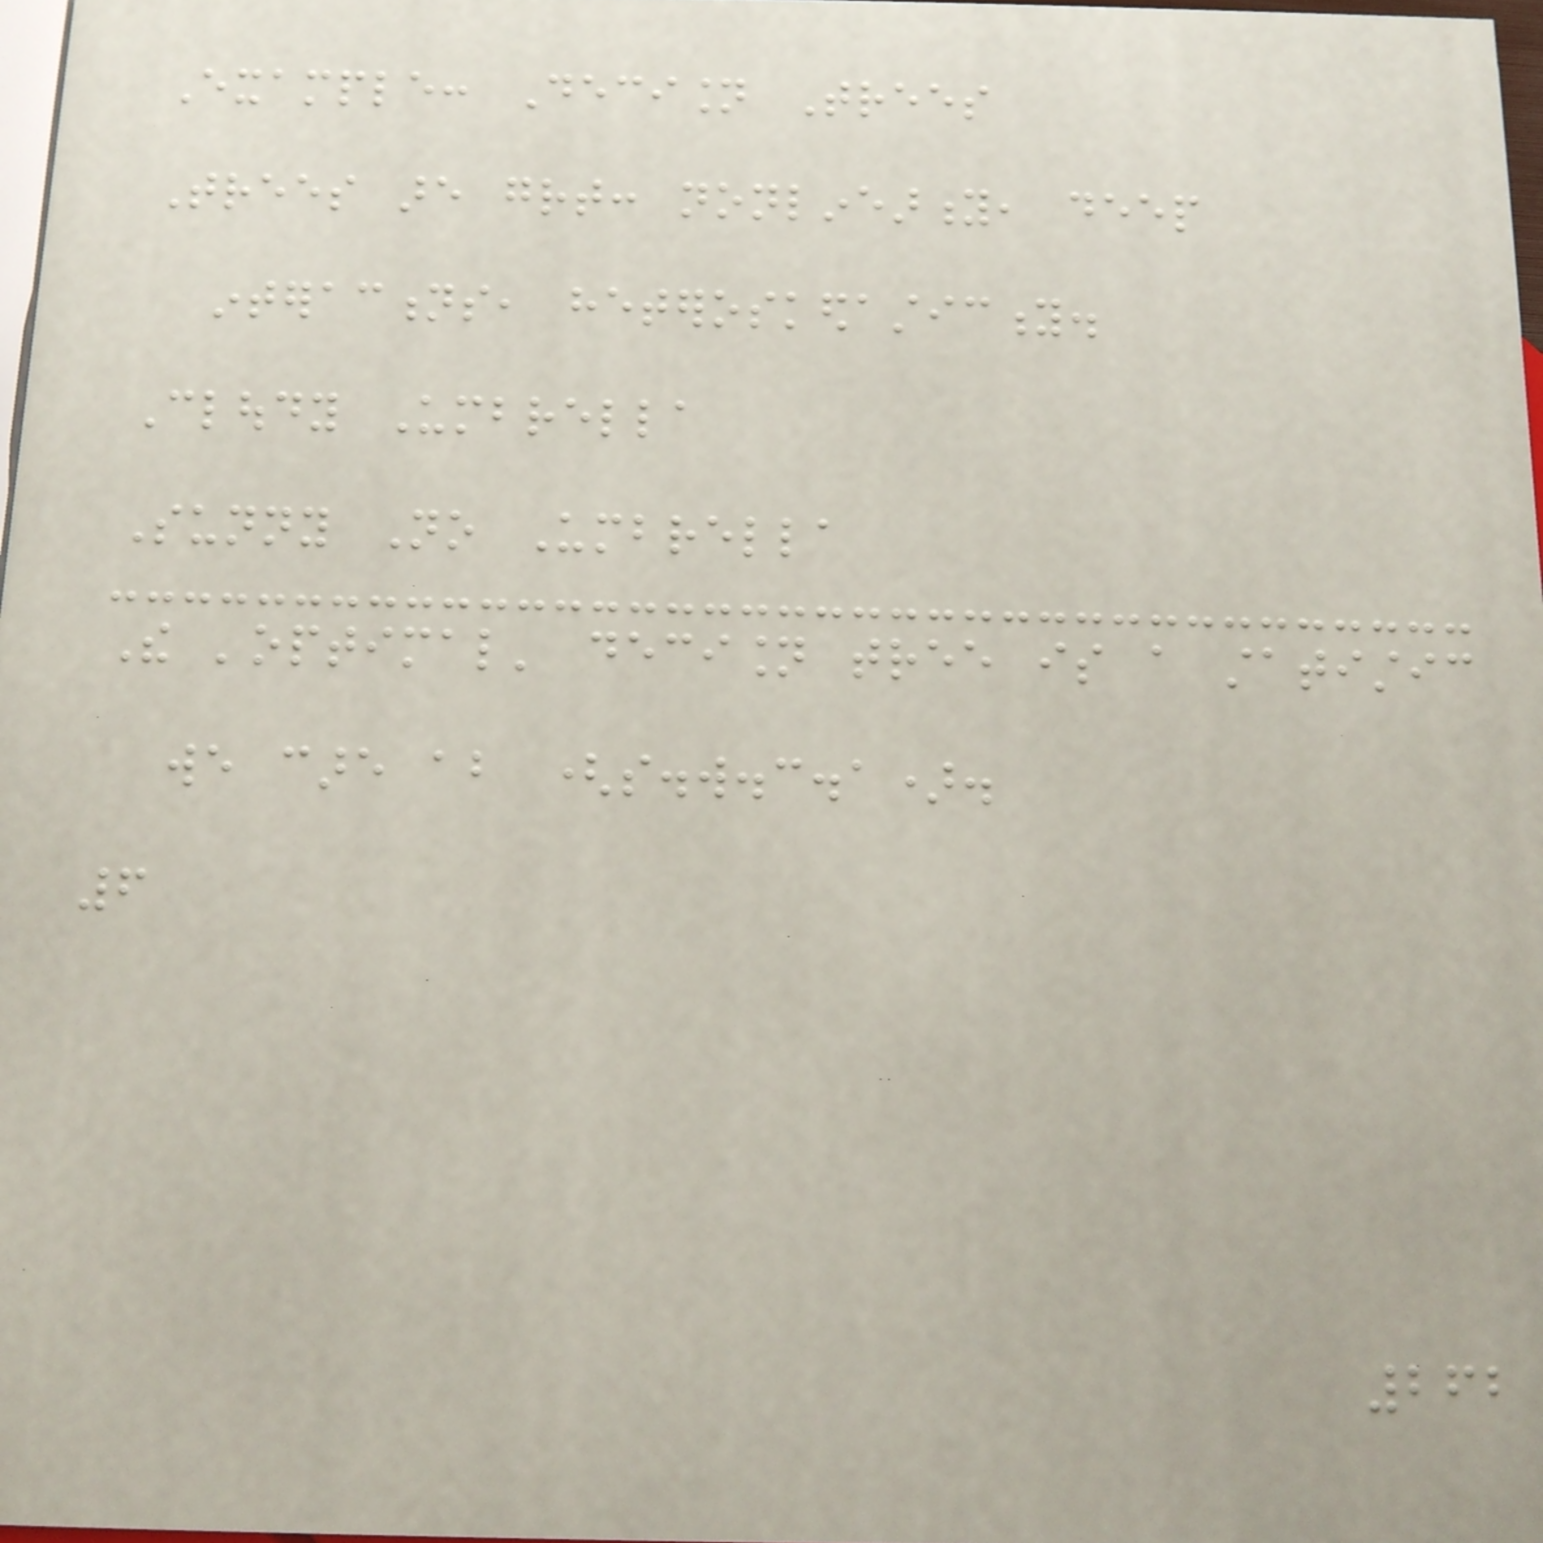Example: Decision Trees
Trees are great: nonlinearity, deep
interactions, heteroskedasticity.
Cloudy Umbrella
Sunny No Umbrella
The 'optimal' decision tree is a statistic
we care about (s.w.c.a).
6
262
